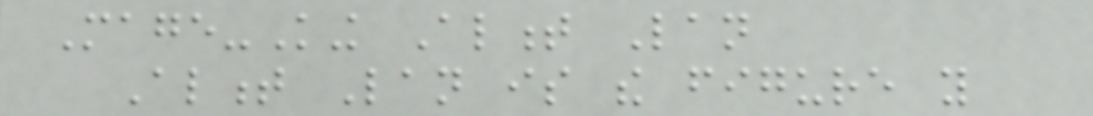Mage-King Alment Lan
Alment Lan is the figure you
